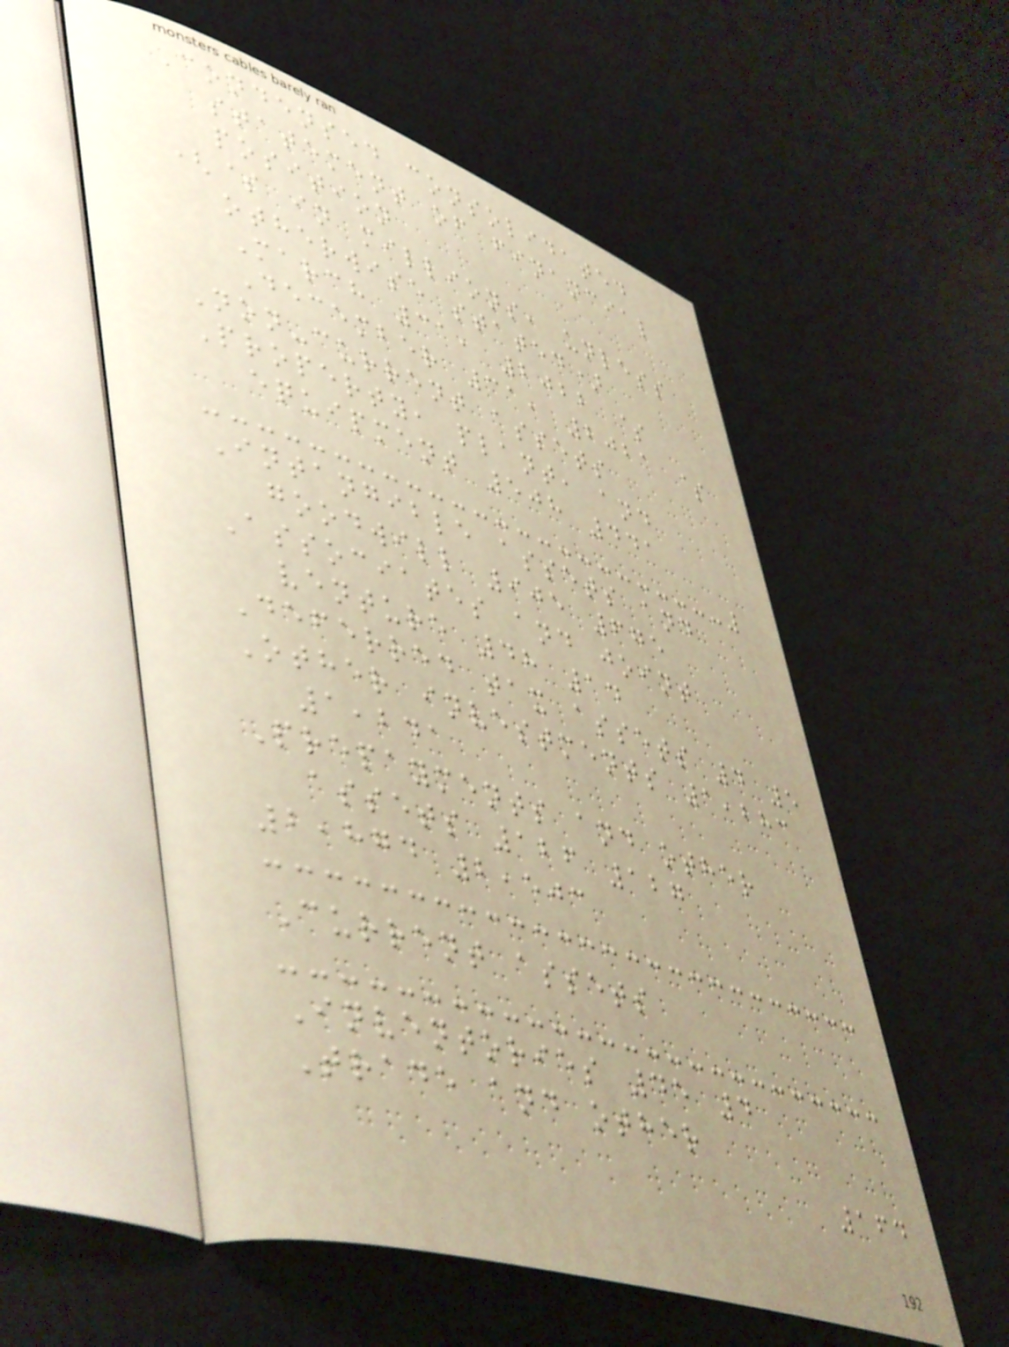Condensed consolidated
statement of financial
position
($ in millions, unless
otherwise stated)
March 31, 2022 $
December 31, 2021 $
Non-current assets
Property, plant, and
equipment 508 441
Intangible assets and
goodwill 905 675
Associates and joint
venture 48 14
Deferred tax assets 4 5
Other investments 1,283
1,241
Prepayments and other
assets 126 127
2,874 2,503
Current assets
Inventories 45 4
Trade and other
164
